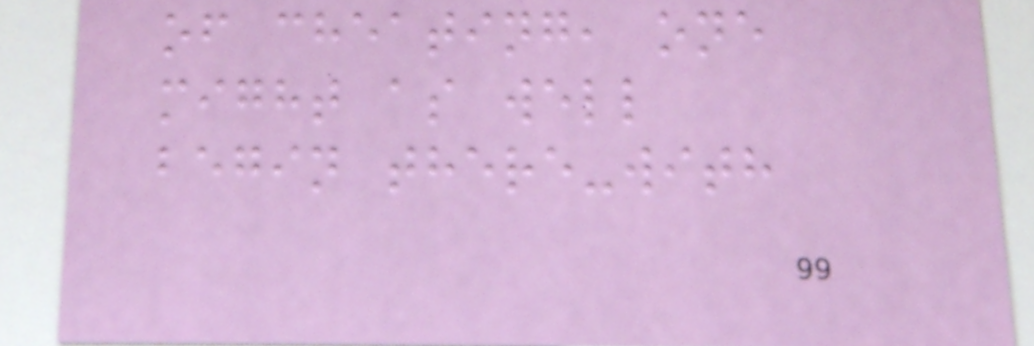of cheating, one
might as well
begin there-with
